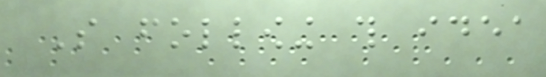So following this idea
